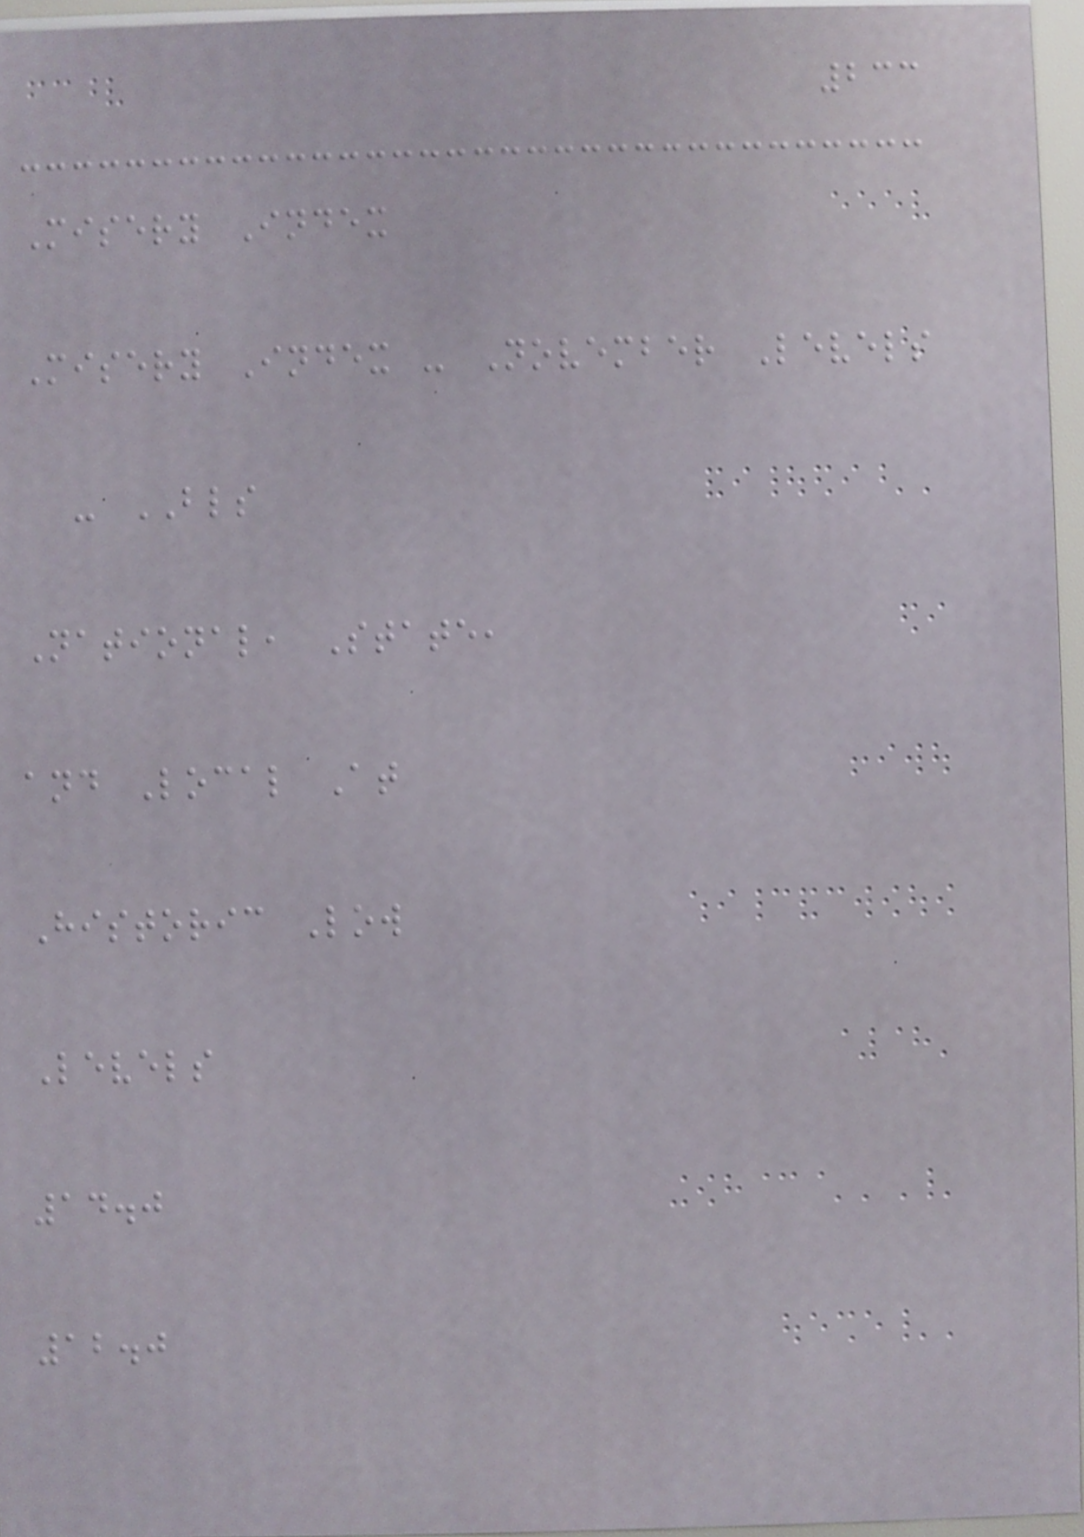233
Misery Index
Misery Index - November Levels
- BLS
National, State,
and Local At
Historic Low
Levels
14.0
12.0
